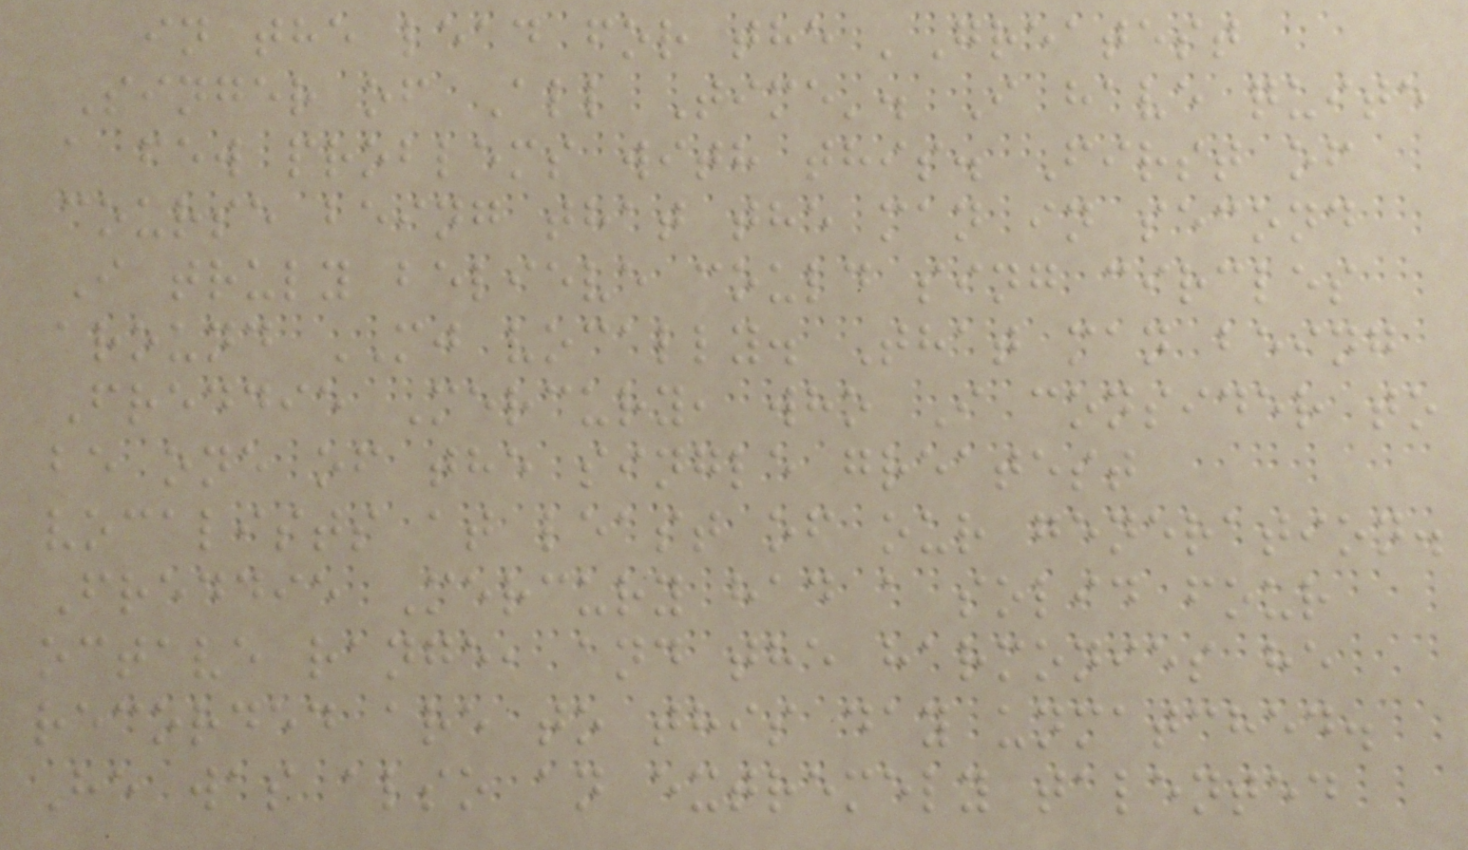in the lead for the 'Greatest
Singer of All Time'. I have quite
a few problems with this. First of
course being that the man in second
I truly believe could sing circles
around MJ vocally. That man being
Freddie Mercury, who I consider to
be one of the single greatest
vocalists at least of our generation.
Freddie Mercury had a solid four
octave range, and the harmonies he
recorded are to this day unmatched.
He was also an extremely talented
